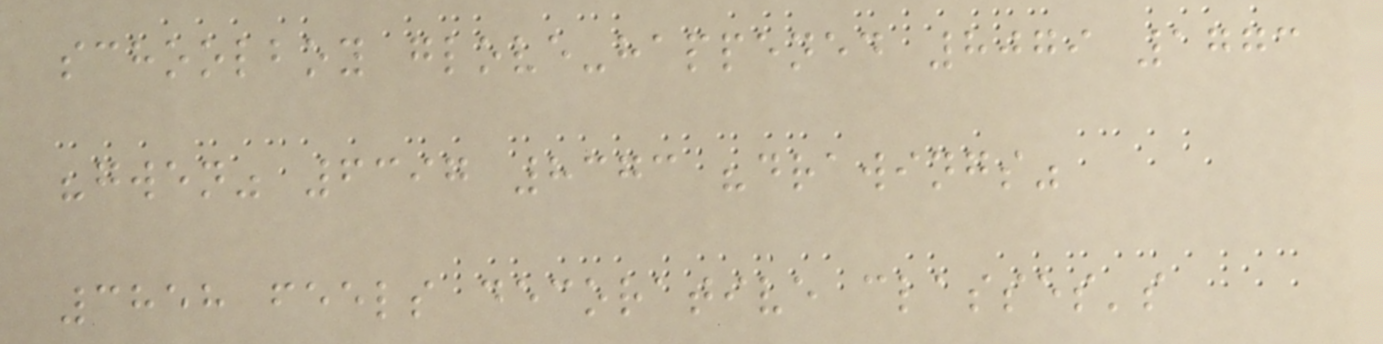schoolboy glove-happened 8079 1773
"gwen" 6397 8373 "drawings"
3858 feels decorative classes's
